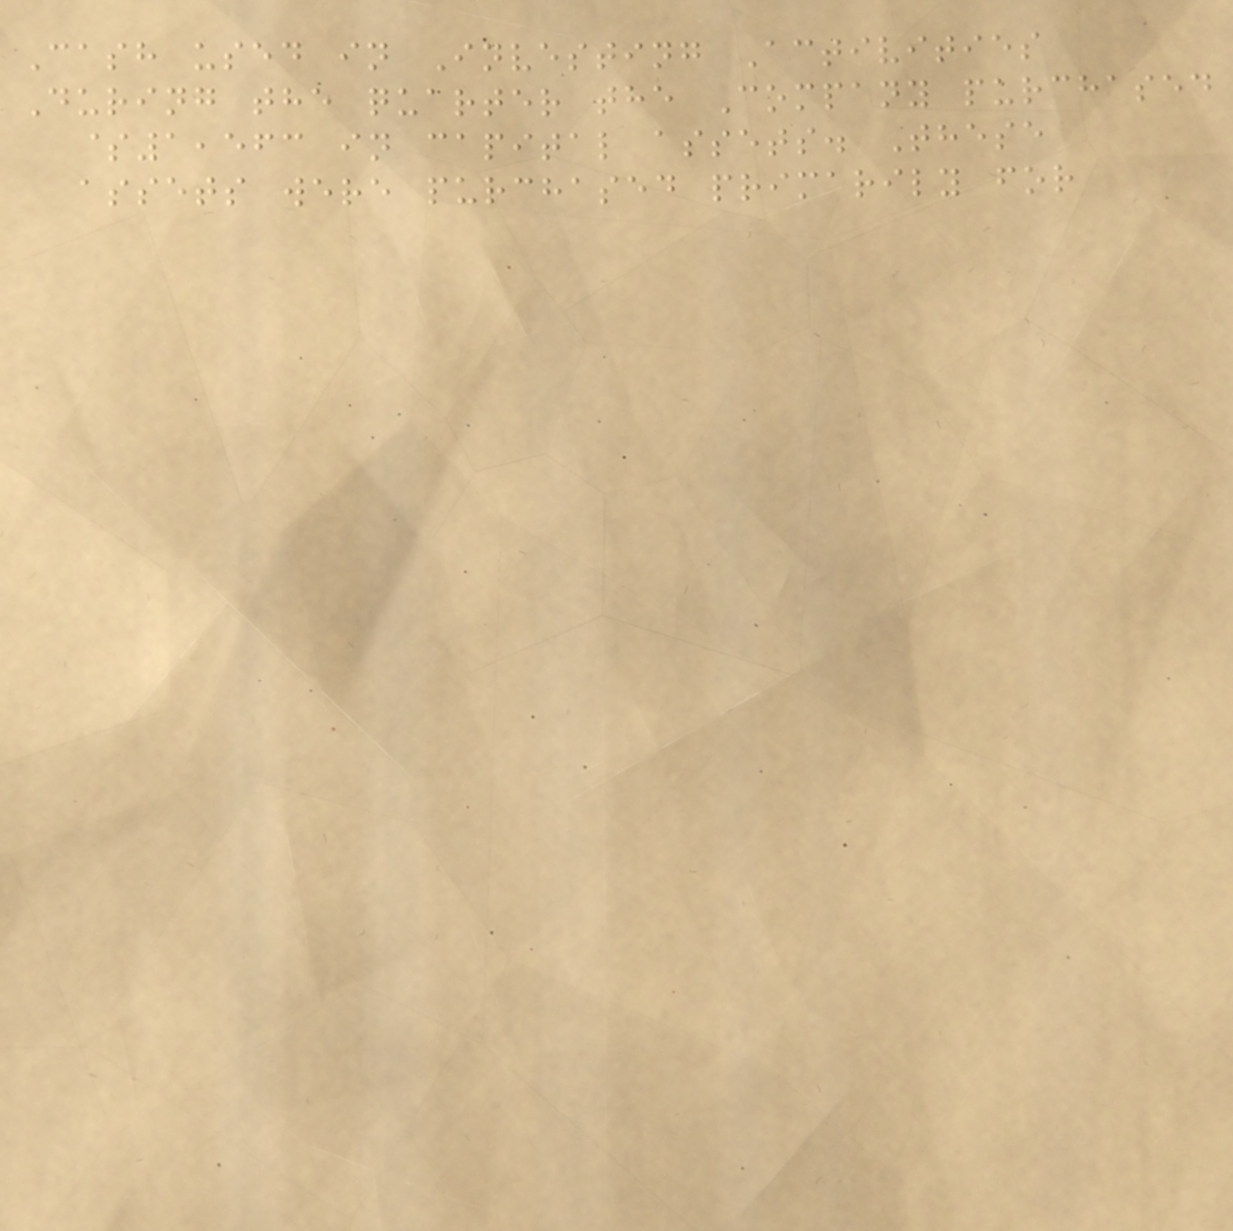Cash used in Investing Activities
During the quarter the Company purchased
$1,563 in capital assets. These
assets were purchased primarily for
